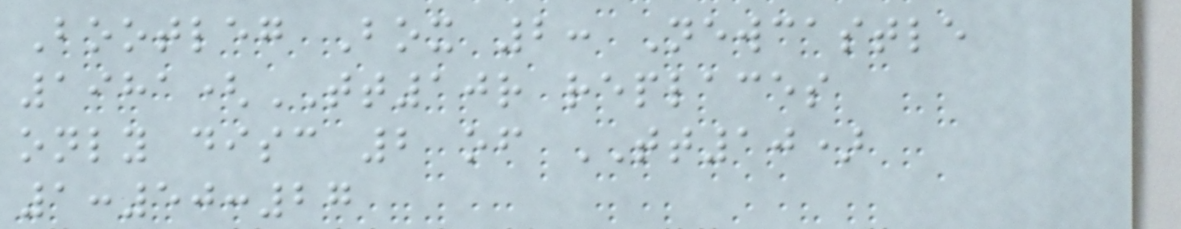Bootleg Box 2: Newcastle
1981(TT10r replaces
only disc 2 of TT10)
1:50:27
